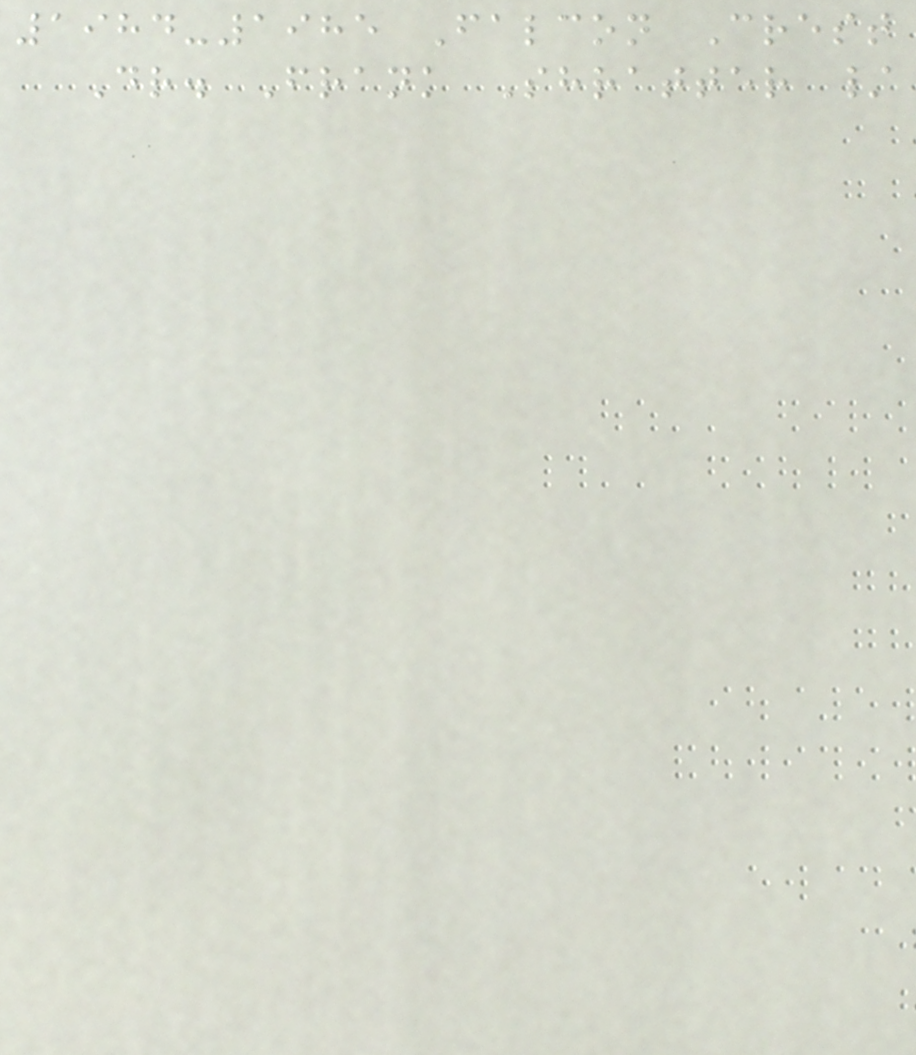1984-1985 Falcon Crest
Dr. Frank Shratter /
